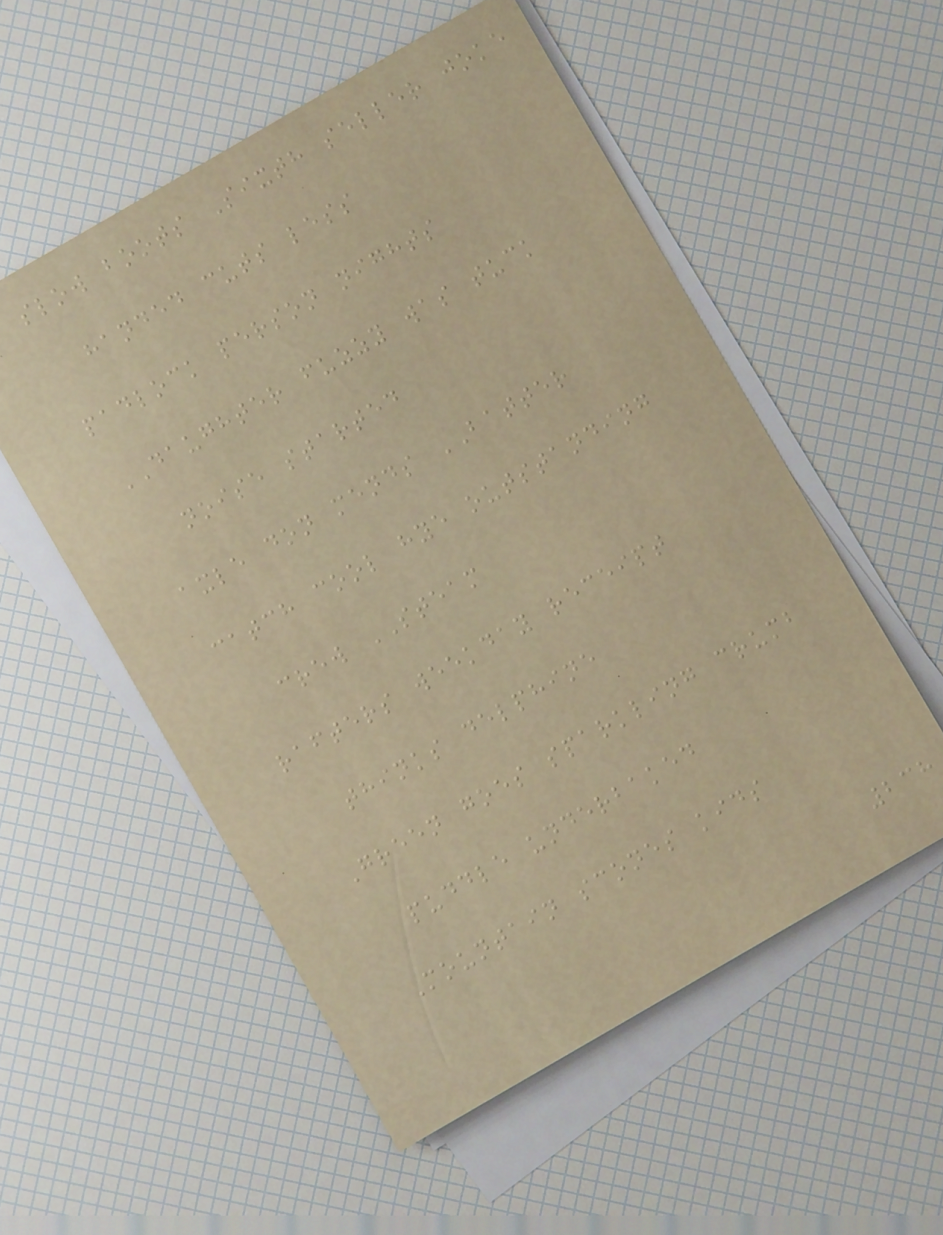slow boots Sixth seller joke
handed cuts less
padlock person nights
DAUGHTER fuzzy was tuck
noise started
axle don mends BATTER
catch cool hye outstanding
crew STEAM
rafters weekday receipt
thinks delphine
Green goes sparkling crumb
puddle underbaked
Mountain scones kids
238
